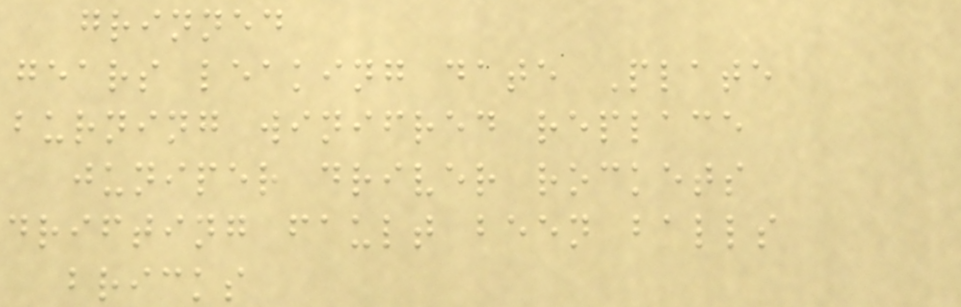grinned
gears leaking date Plate
burning winifred replace
juniper driver rockets
drifting fault been balls
bricks
